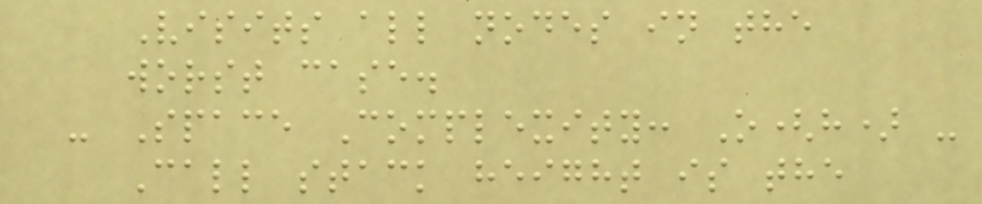Visits all nodes in the
worst case.
- Space Complexity: O(h) -
Call stack height is the
